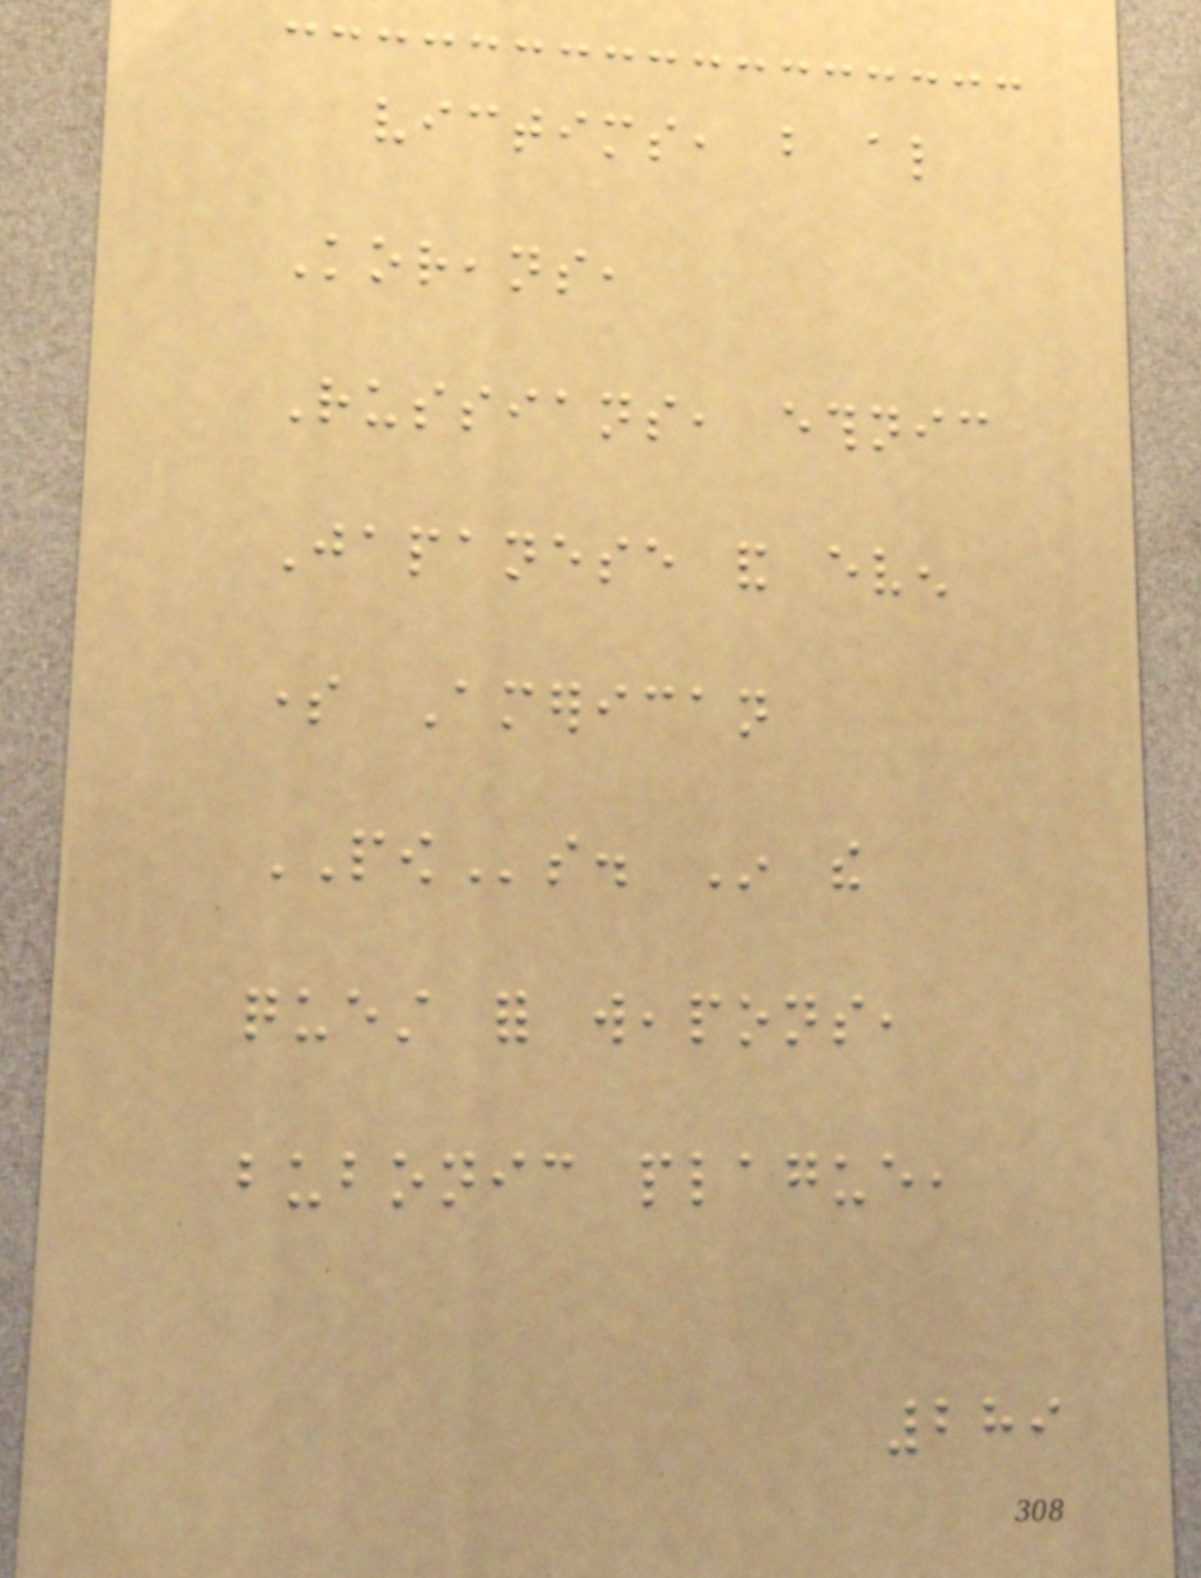victims, but also
Koreans,
Russians, ethnic
Japanese and even
some American
POWs. In the
quest for weapons,
bubonic plague,
289
